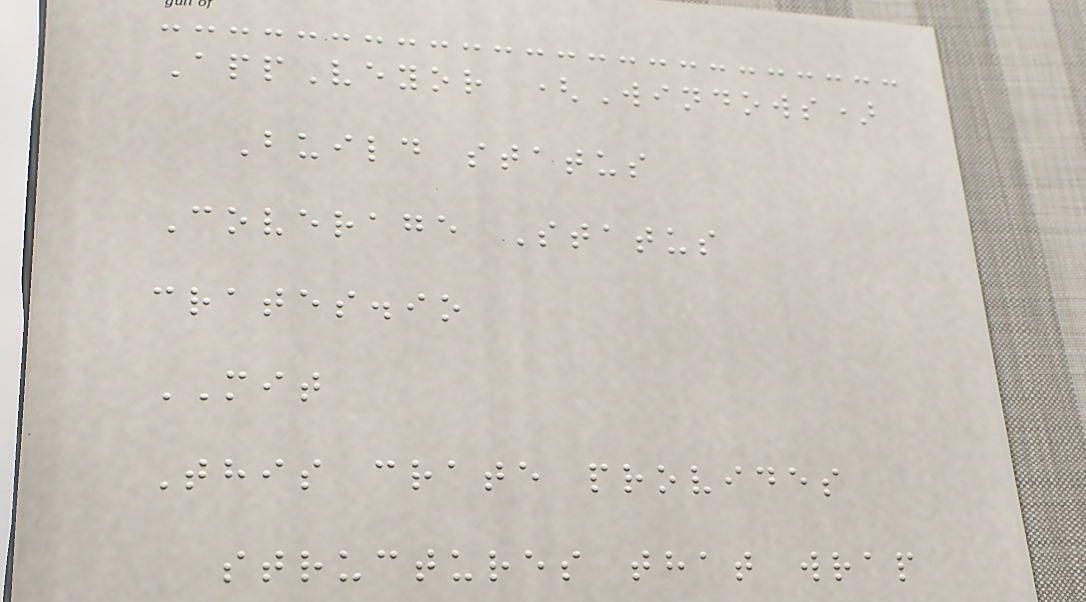AppVeyor (Windows)
Build status
Coverage Status
crates.io
MIT
This crate provides
structures that wrap
